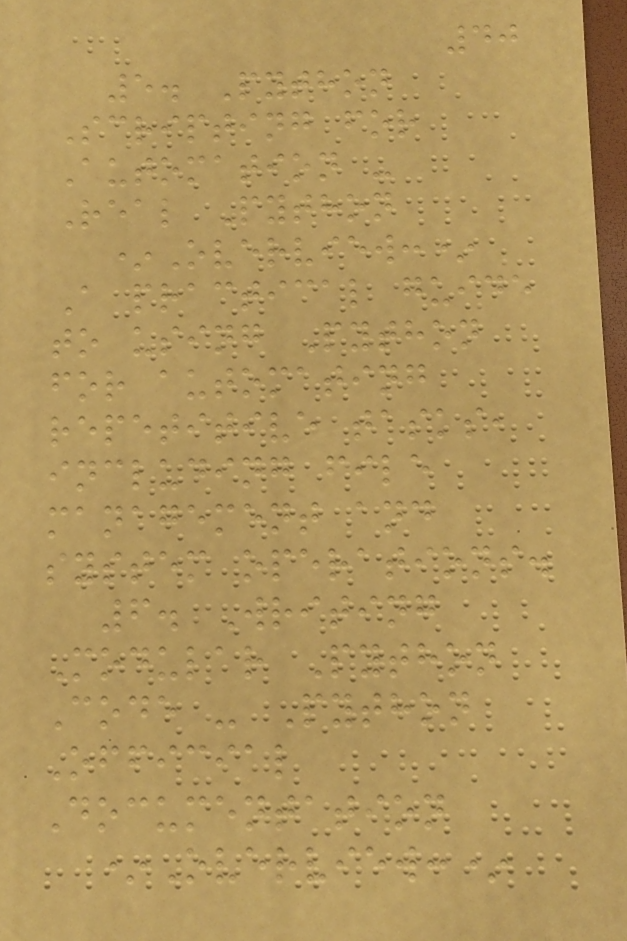40
5. Python
Scripting for
Automation -
Real Python
*Overview:*
A practical guide
to using Python
for automating
repetitive tasks,
including file
management and
system operations.
6. Writing
Modular Python
Code - Python
Official
Documentation
*Overview:*
